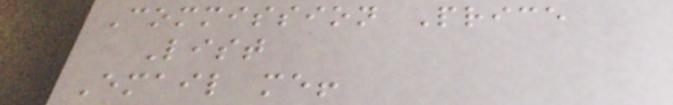Commission Price
List
Email me!
